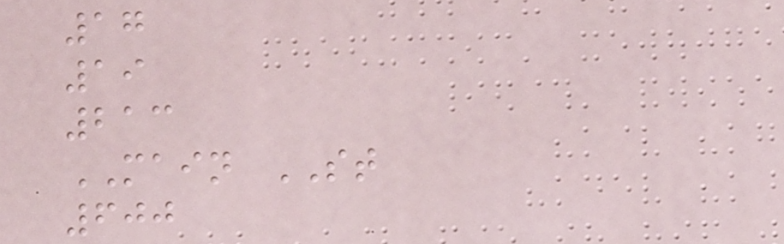17
19
213
MAIN ST
600
